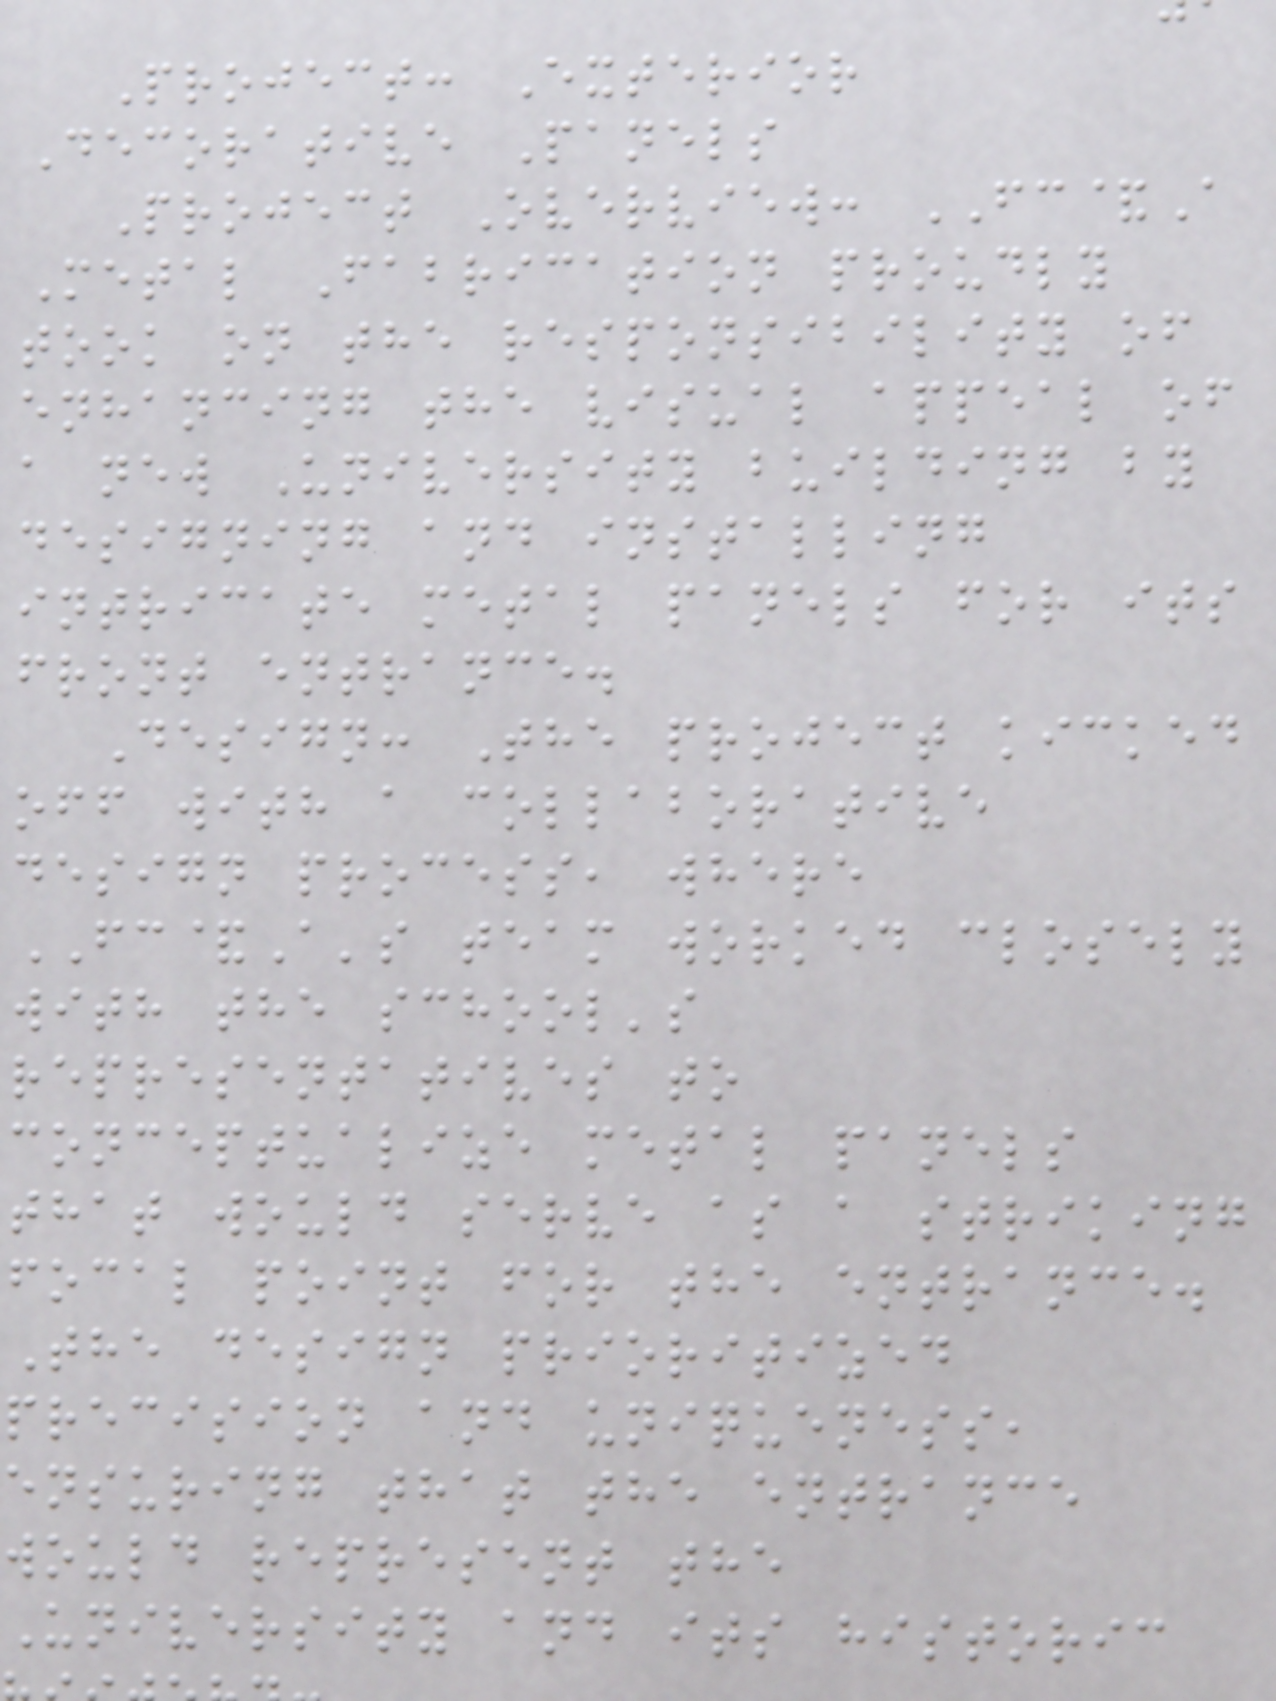Project: Exterior
Decorative Panels
Project Overview: FC&A
Metal Fabrication proudly
took on the responsibility of
enhancing the visual appeal of
a new University building by
designing and installing
intricate metal panels for its
front entrance.
Design: The project kicked
off with a collaborative
design process, where
FC&A's team worked closely
with the school's
representatives to
conceptualize metal panels
that would serve as a striking
focal point for the entrance.
The design prioritized
precision and uniqueness,
ensuring that the entrance
would represent the
University and its historic
